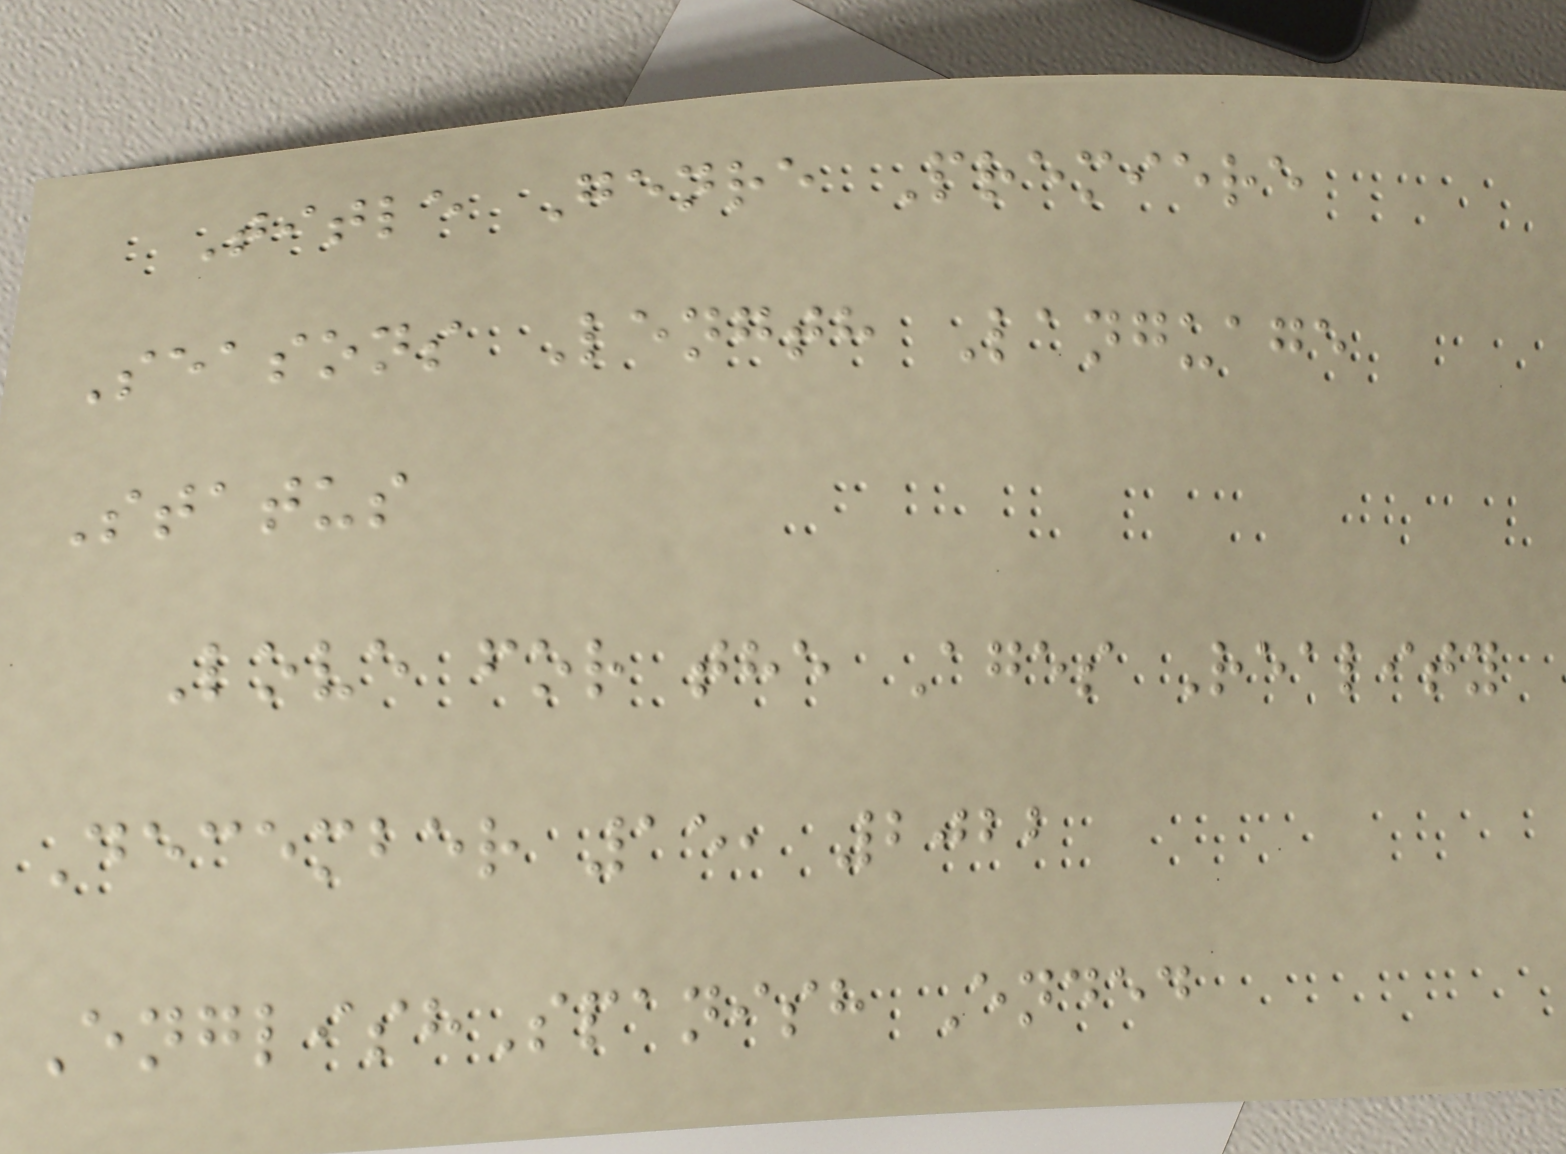Title Genre Premiere
Seasons Length Language
Status
Love for the Ages Reality
December 15, 2022
EnglishSpanish Ended
